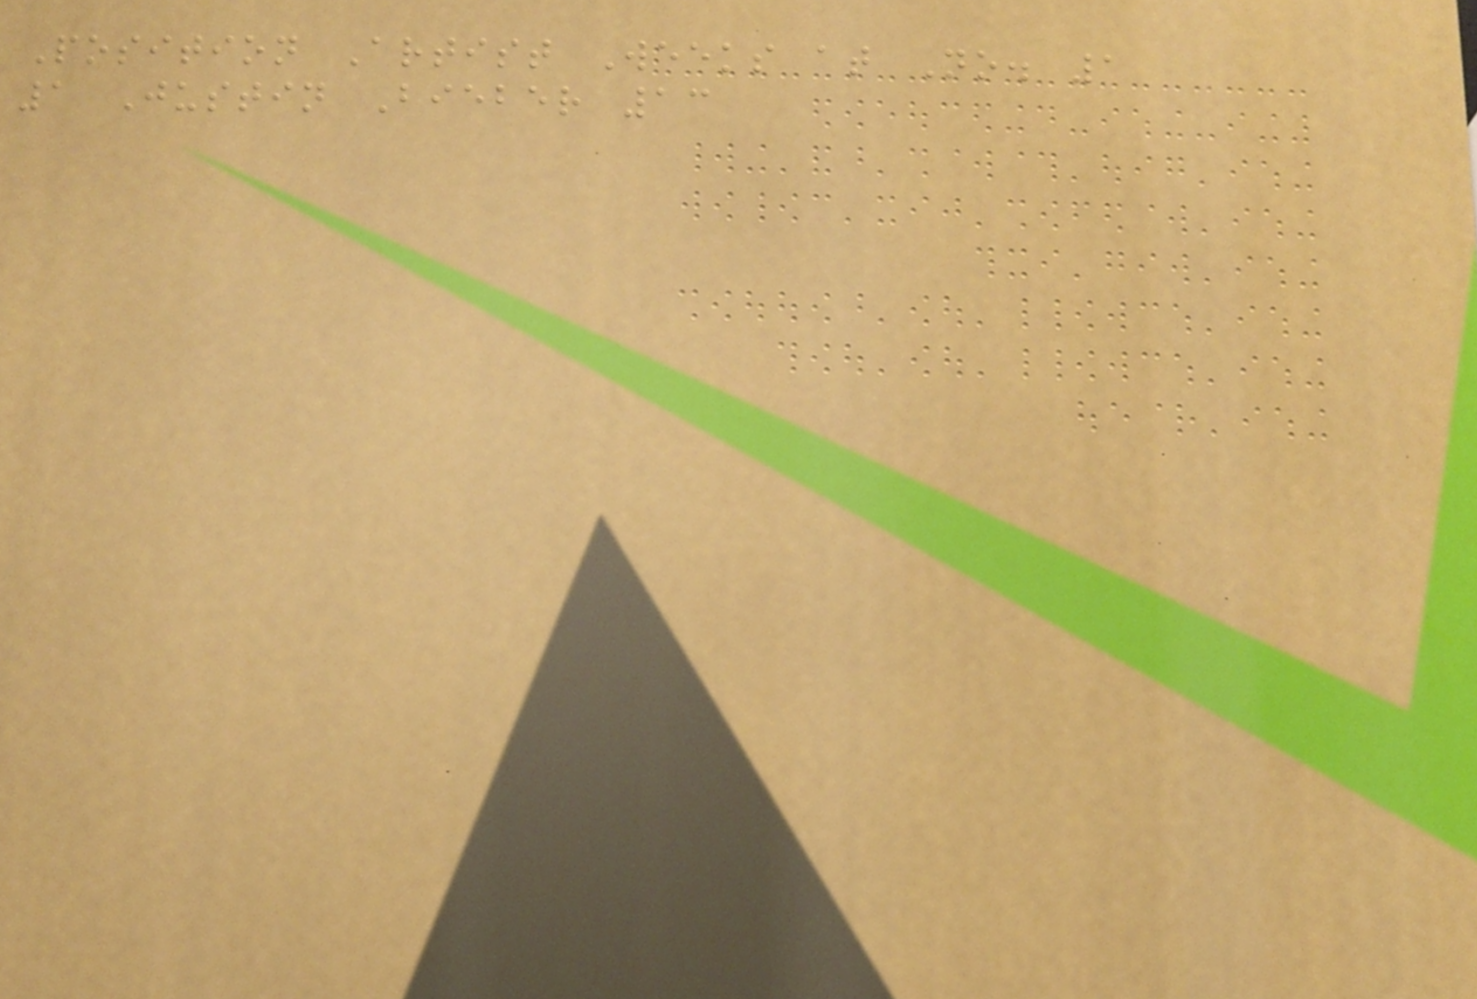Position Artist Weeks at No. 1
1 Justin Bieber 13
